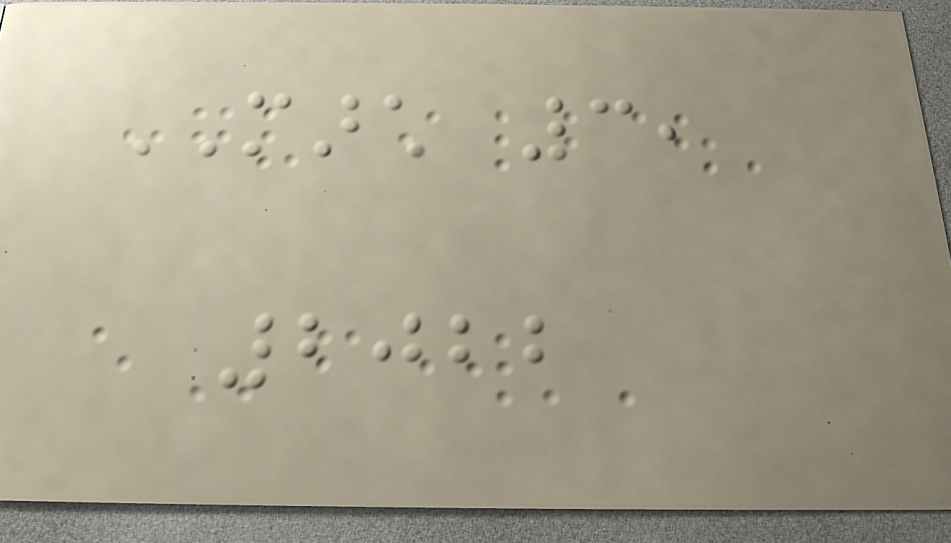MARCH 3,
2022
